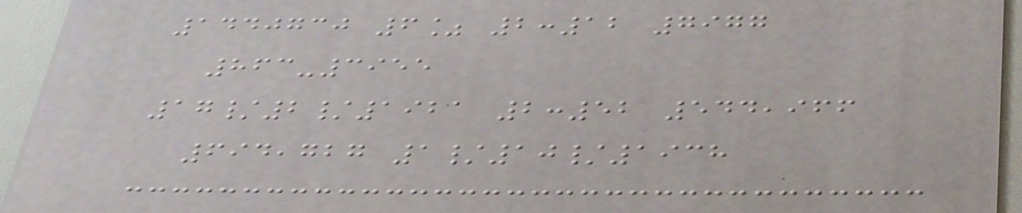1440730 6% 2:12 7977
863-3955
17/2/1921 2:52 544,966
694,727 1/10/1938
